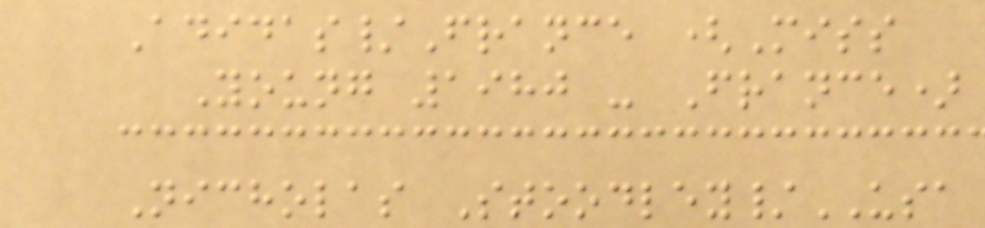Adidas/France (Miss
Young 1980 - France)
Nicholas Stoodley/USA
